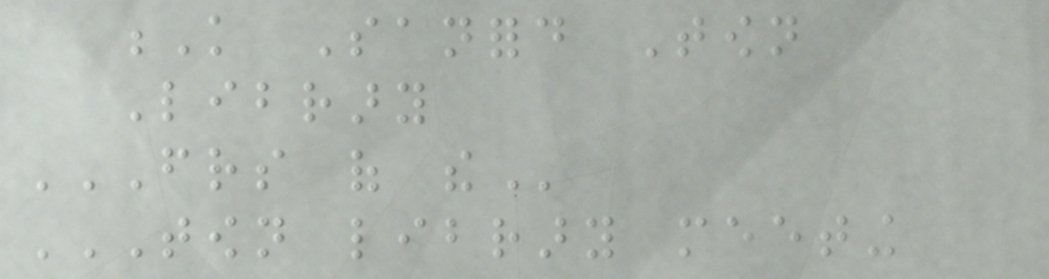K Sanford Town
Library
FRIENDS OF THE
TOWN LIBRARY MEETING
